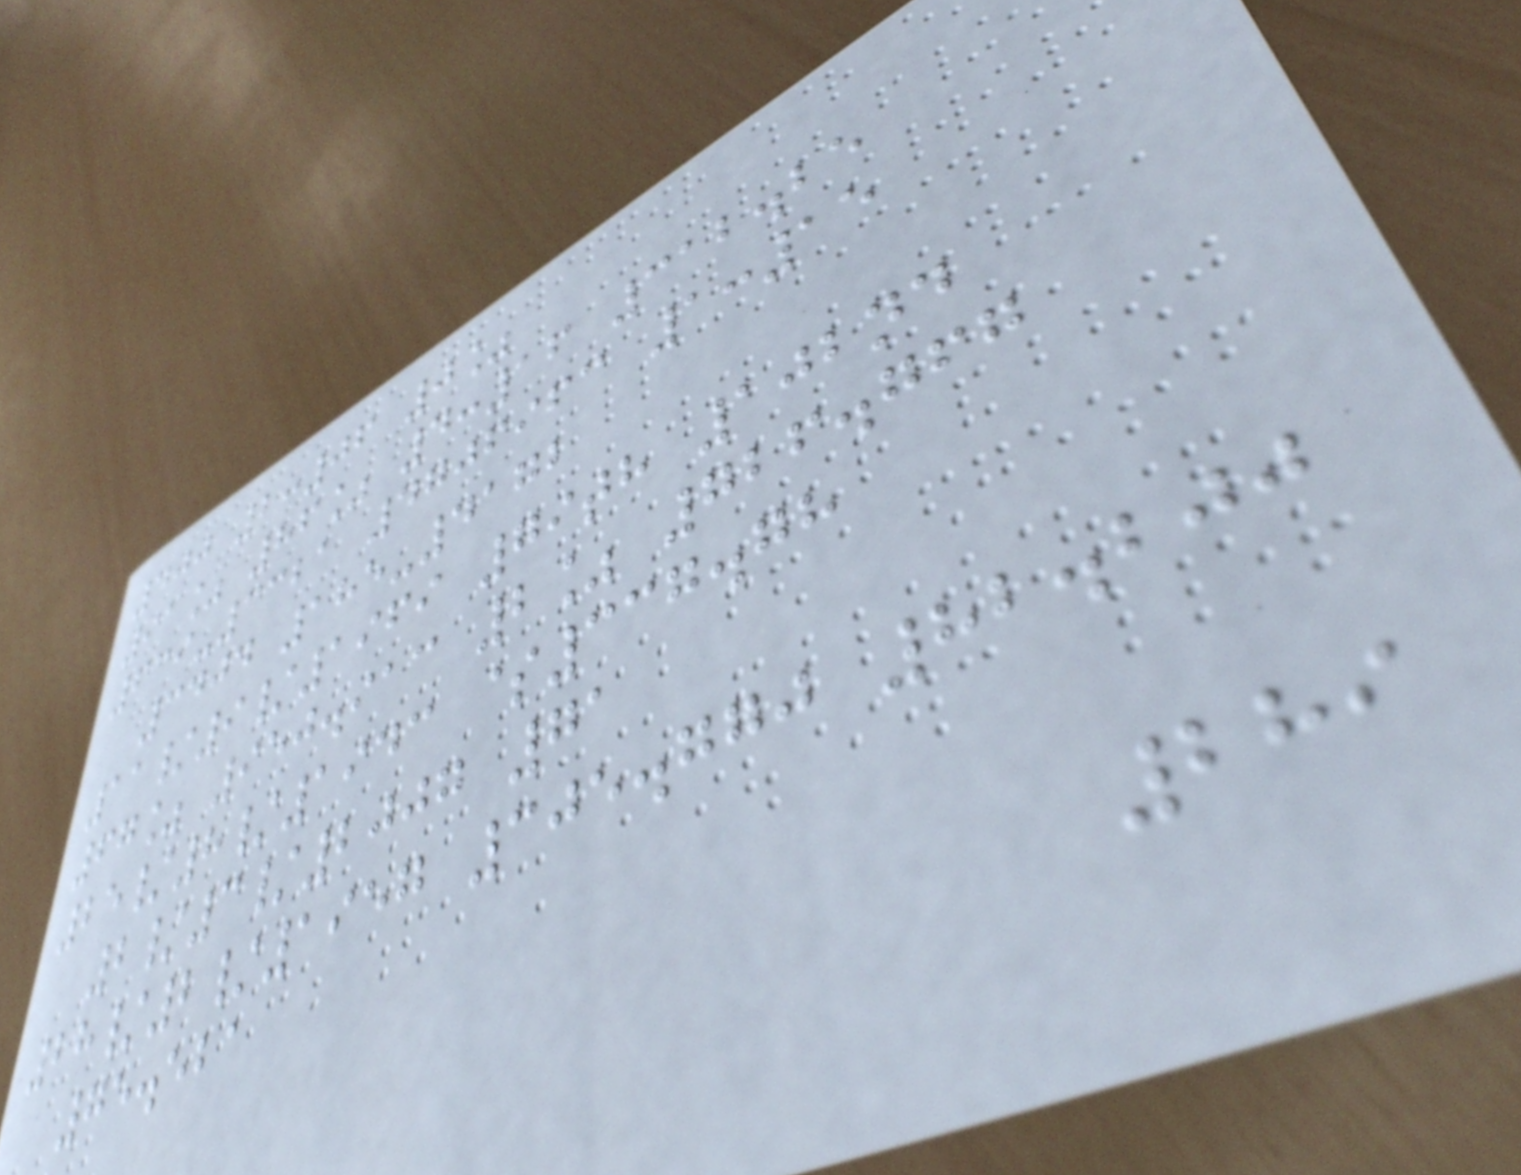400 2:06 0%
91% 86% 4:16 312.25
639-3321 4706963 1:15
3404 185-4172
11/9/1969 79th 102nd
67% 950.913 2% 726.767
25/8/1943 $337.78
2/3/2007 71
28/2/1957 305.770 82.200
75.521
289
